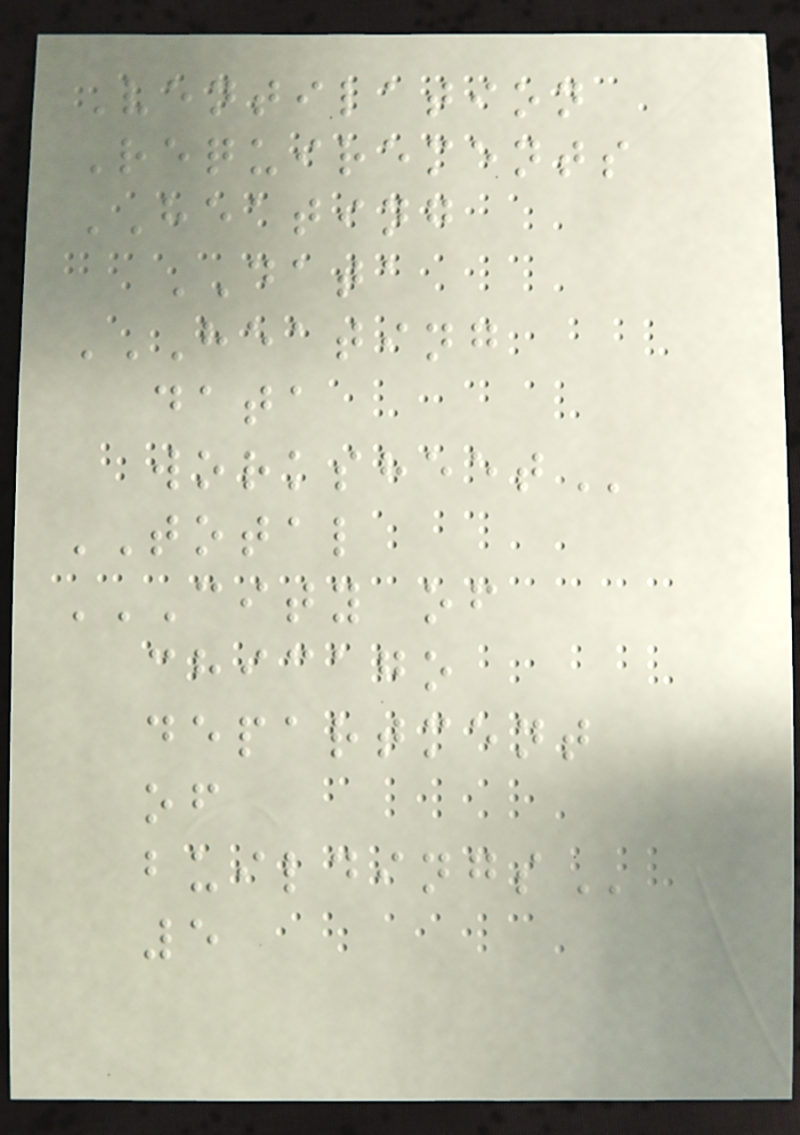Ventilation
Requirements
HEATING
DATA
HEATING
DATA
WORKSHEET
TOTAL
CITY OF
CHICAGO
DEPARTMENT
OF
BUILDINGS
5
